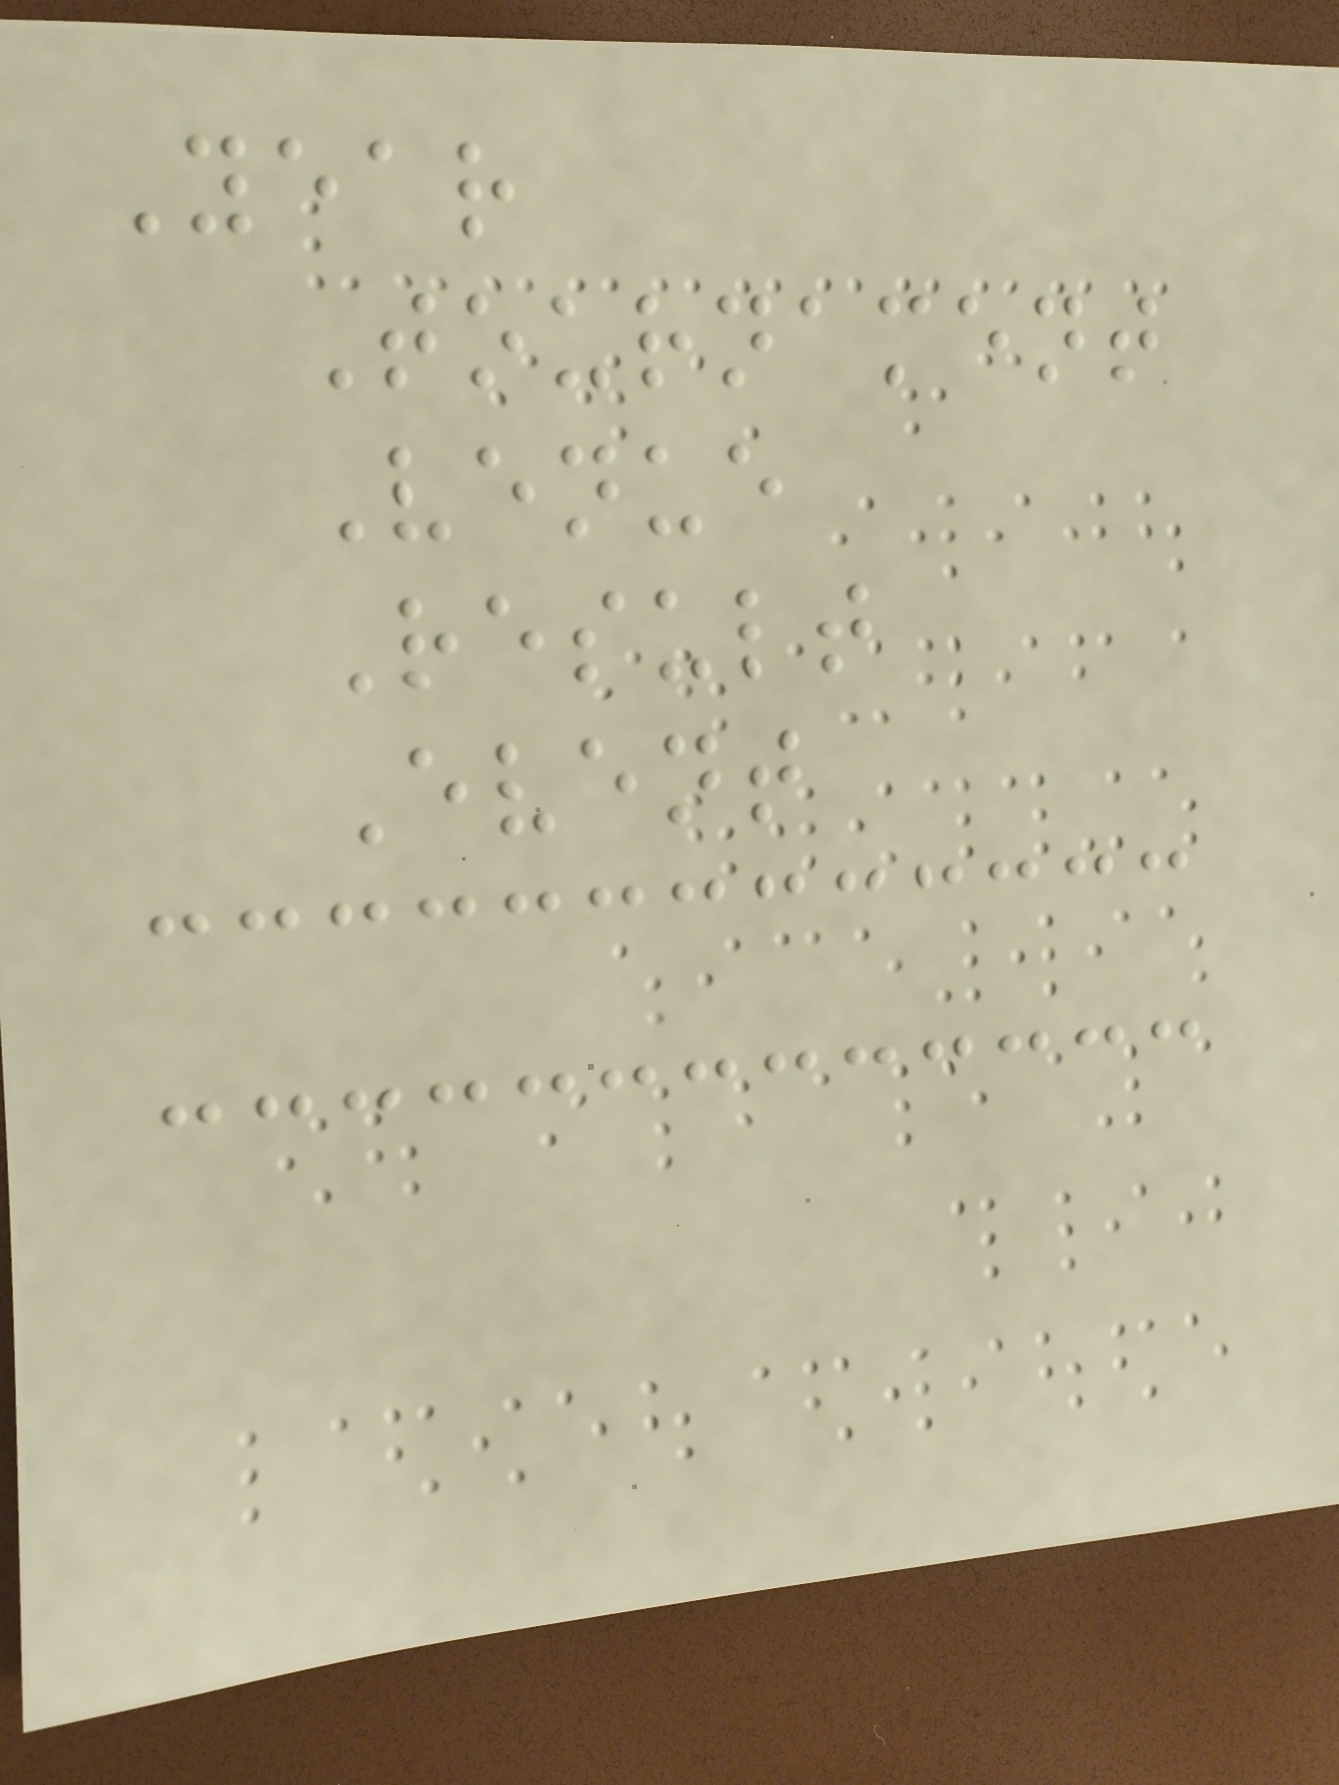Year
Tournament
Venue
Result
Event
